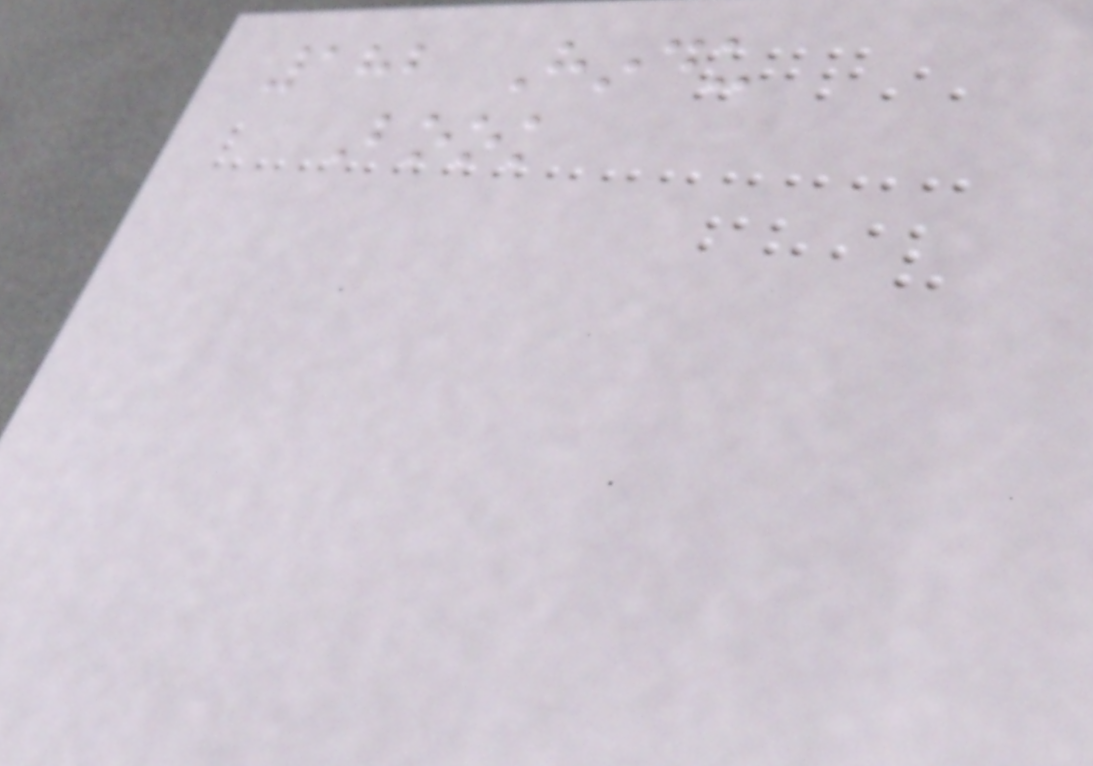182 Hindu
Book
